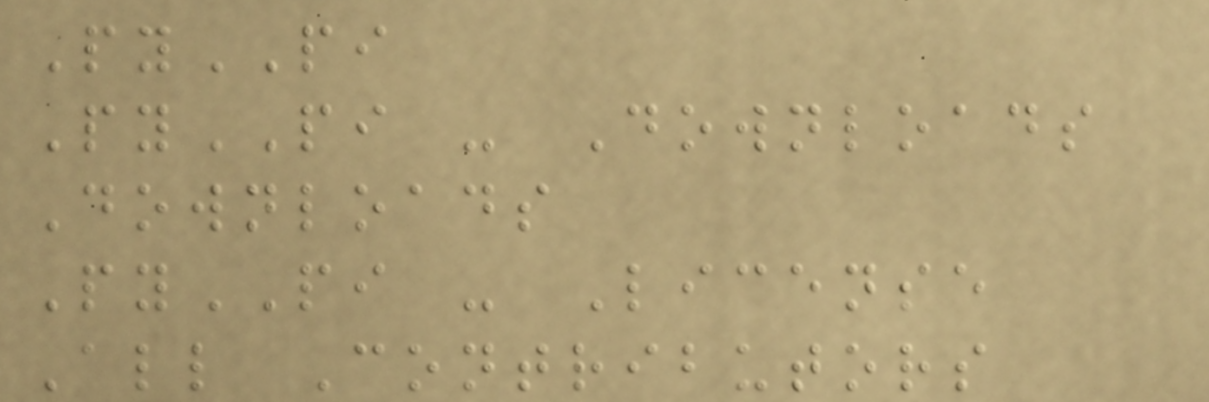PyPI
PyPI - Downloads
Downloads
PyPI - License
All Contributors
